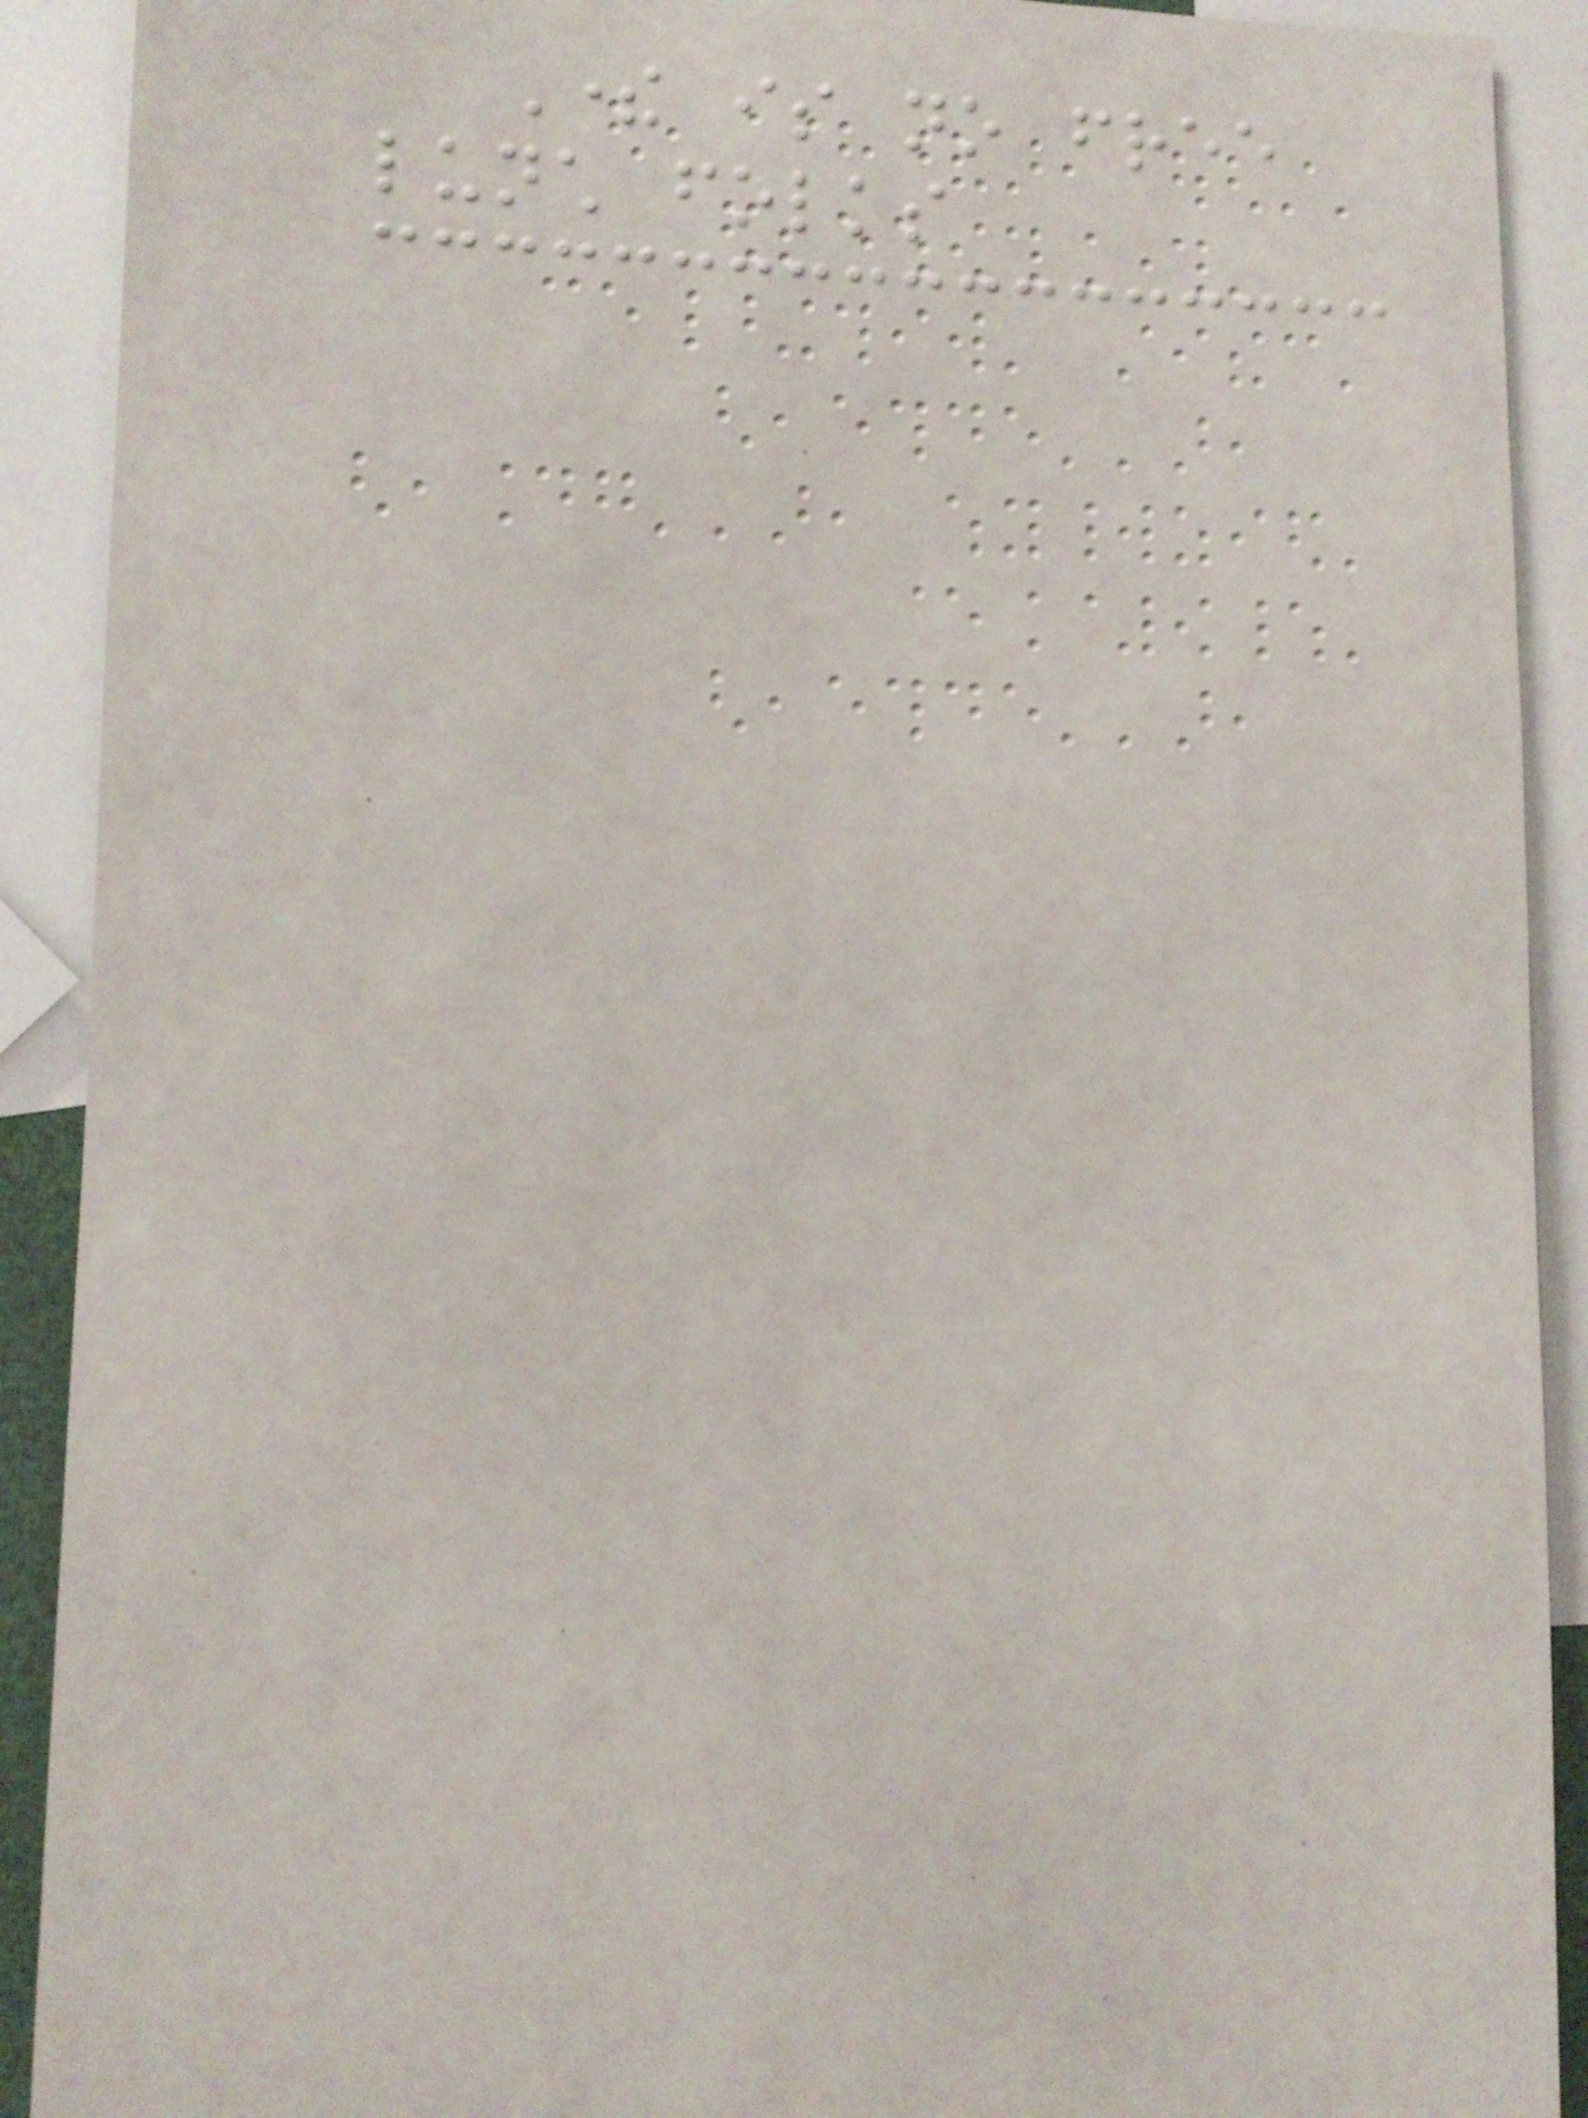There is no free
lunch folks
